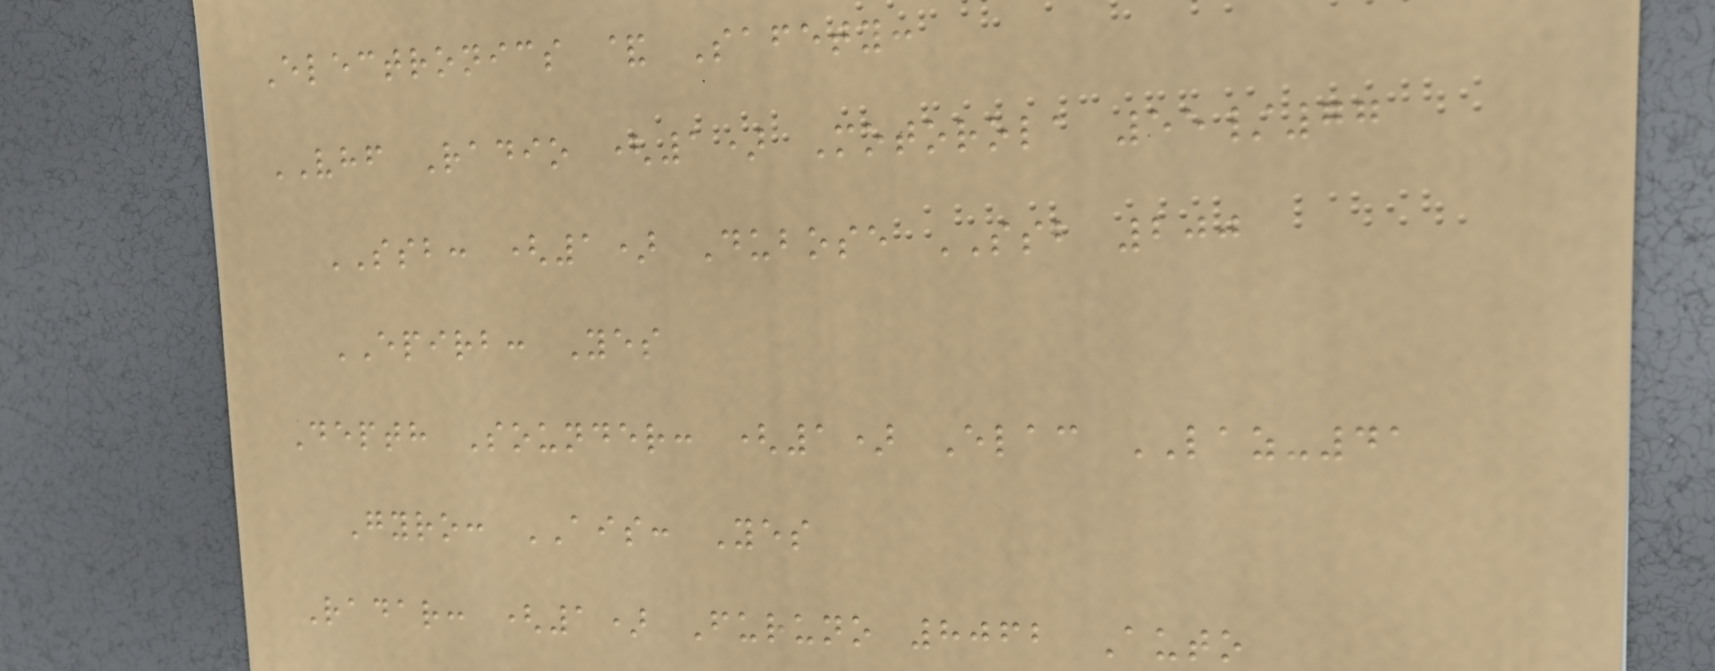Electronics & Safety:
VHF Radio (1) Motorola 55/77
SSB: (1) Dubose SSB 200
EPIRB: Yes
Depth Sounder: (1) Elac LAZ-41
Gyro: AIS: Yes
Radar: (1) Furuno 8062 Auto
